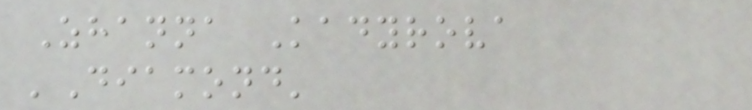Zhanna Kadyrova
'Diamond'
